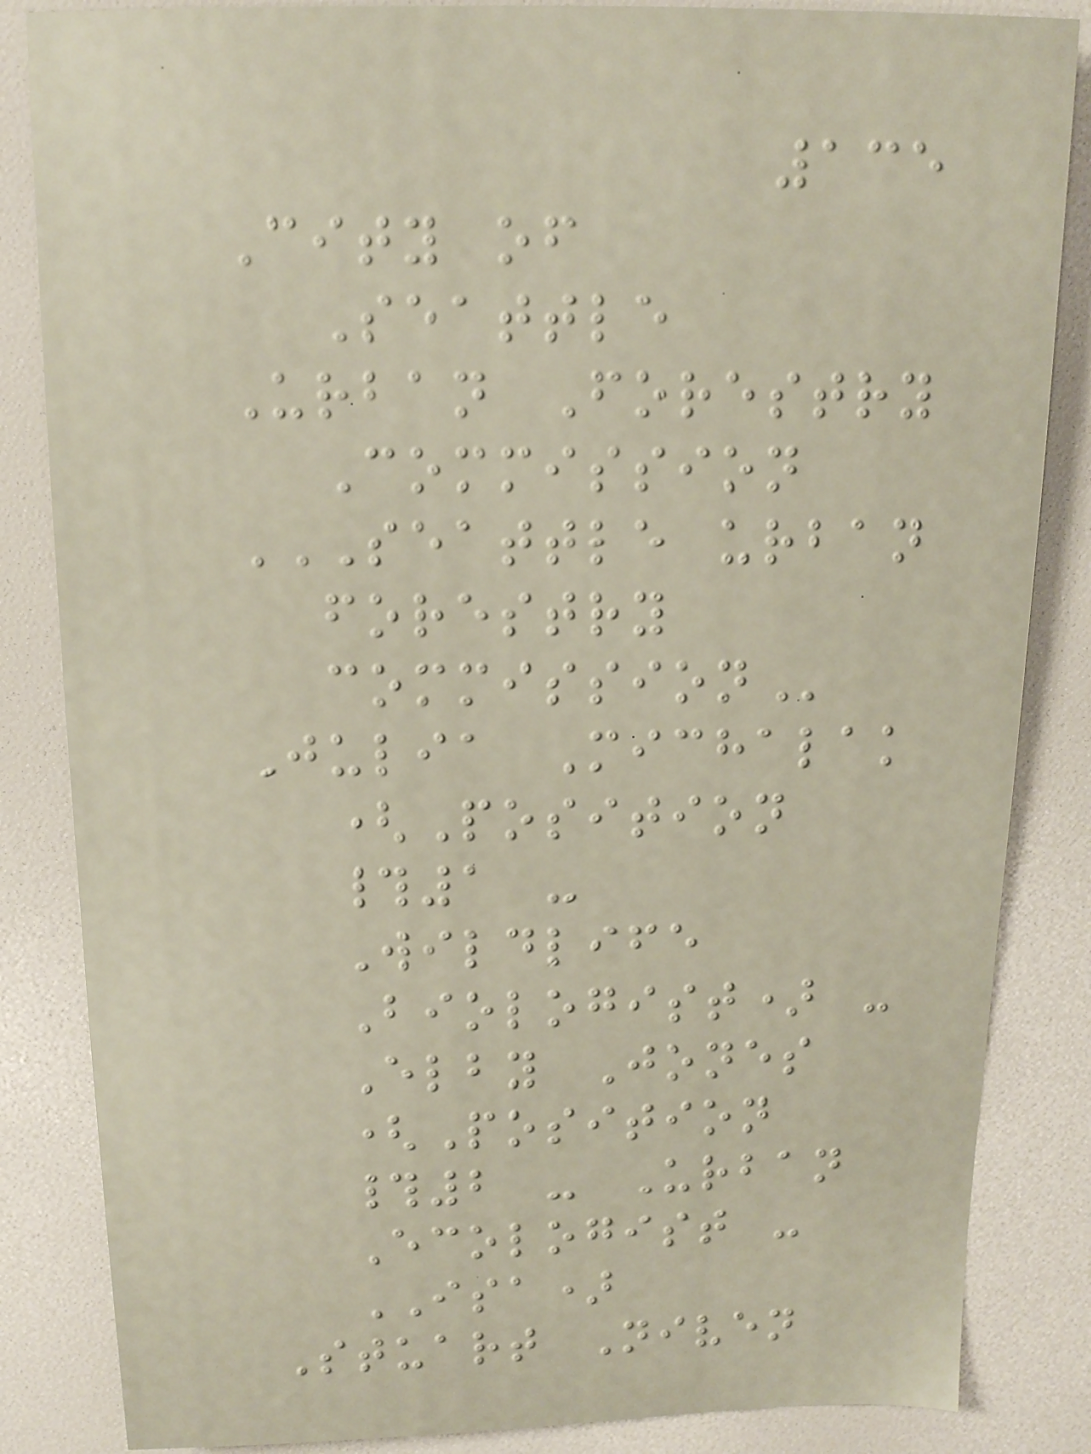135
City of
Seattle
Urban Forestry
Commission
SEATTLE URBAN
FORESTRY
COMMISSION
Julia Michalak
(Position
#1 -
Wildlife
Biologist) -
Elby Jones
(Position
#2 - Urban
Ecologist -
ISA)
Stuart Niven
